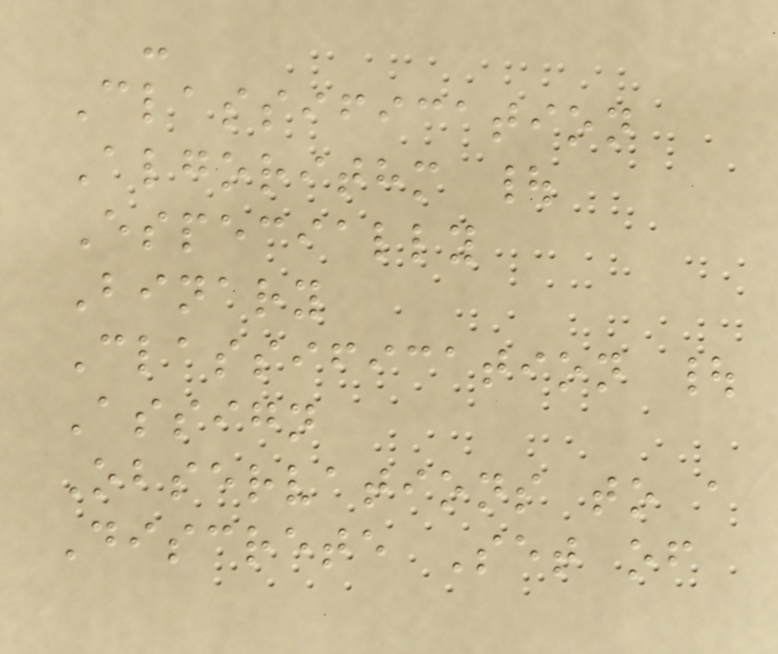-
Classification
Algorithm |
Especially
Binary
Classification |
Assign
Observations to a
Discrete Set of
